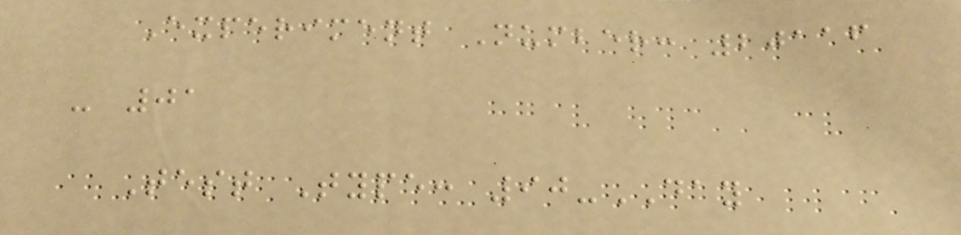Experiment Number: 20116
- 01
Test Type: 90-DAY
